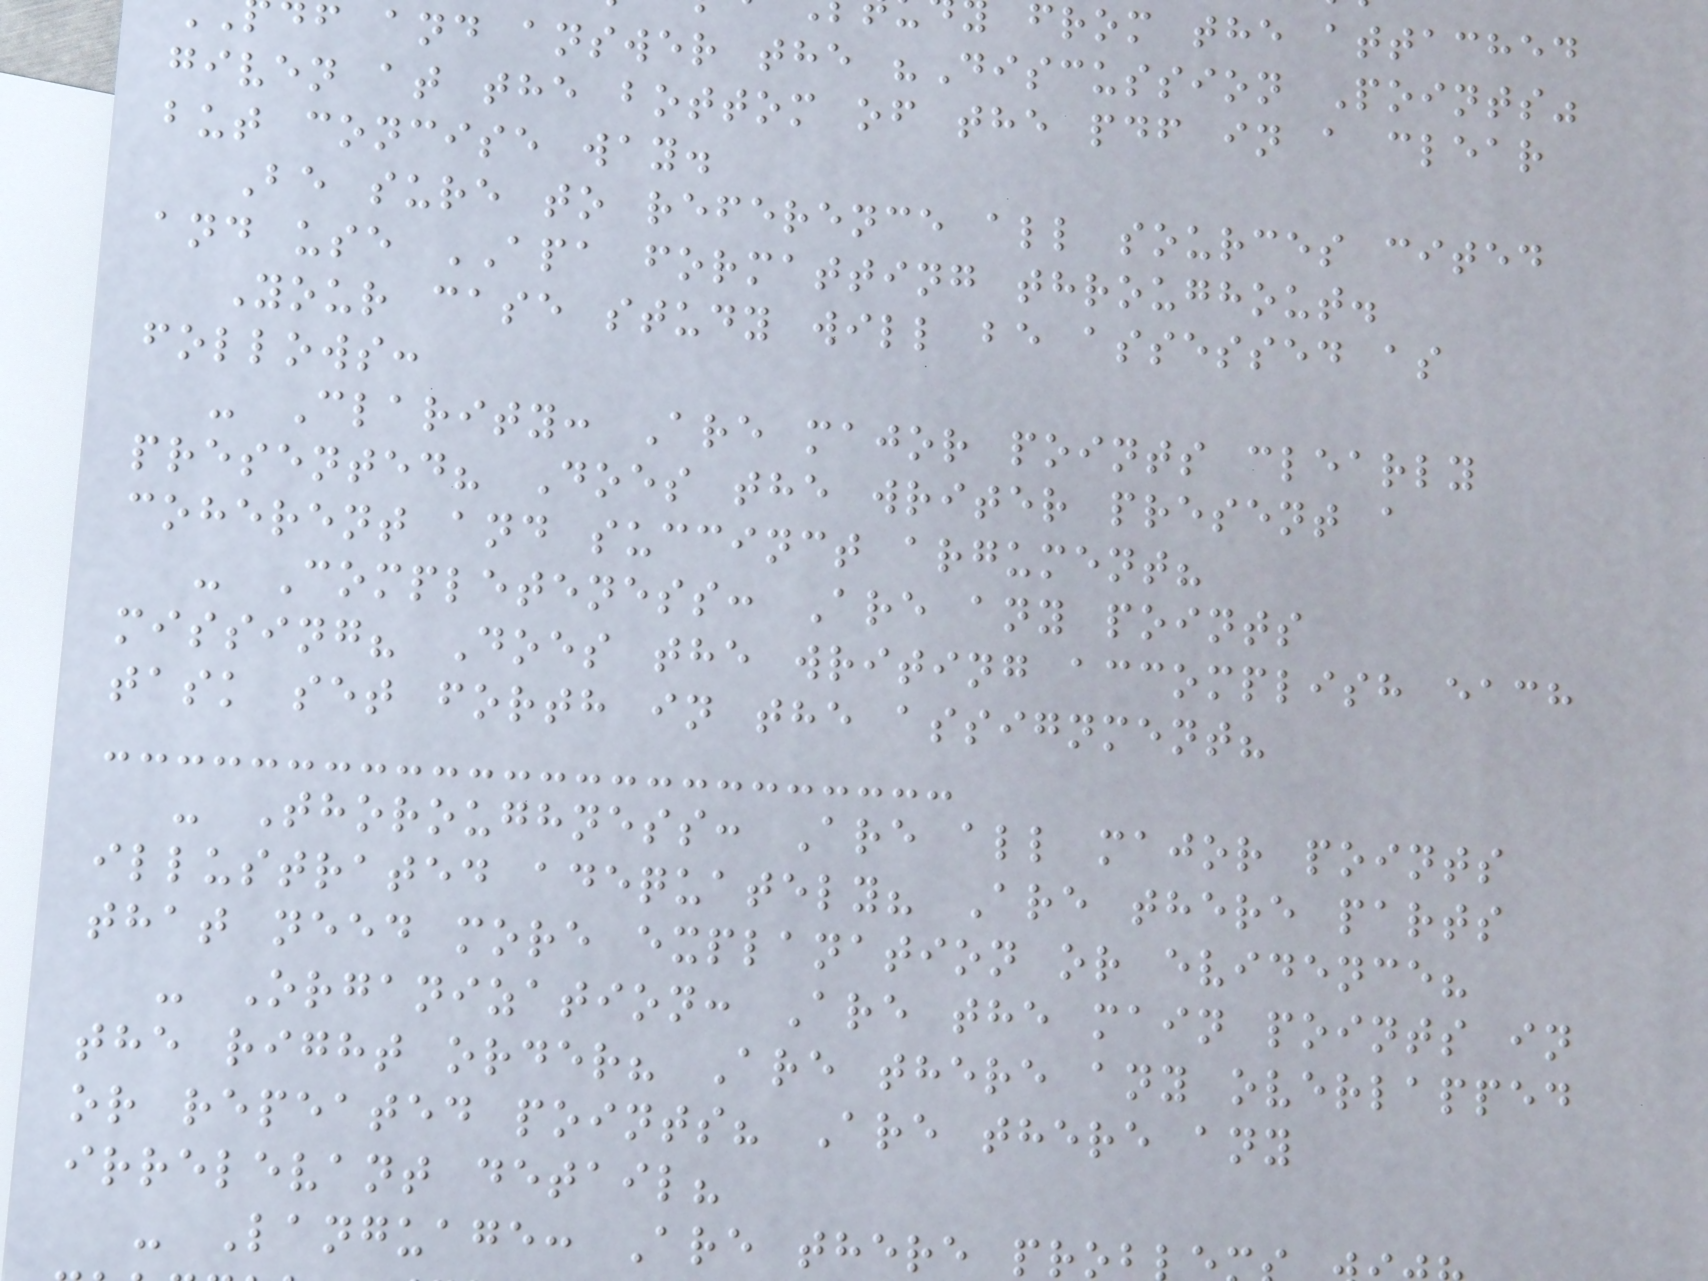from the attached
f and answer the "Discussion Points"
given at the bottom of the pdf in a clear
but concise way.
Be sure to reference all sources cited
and use APA formatting throughout.
Your case study will be assessed as
follows:
- Clarity: Are major points clearly
presented? Does the writer present a
coherent and succinct argument?
- Completeness: Are any points
missing? Does the writing accomplish each
task set forth in the assignment?
- Thoroughness: Are all major points
illustrated adequately? Are there parts
that need more explanation or evidence?
- Organization: Are the main points in
the right order? Are there any overlapped
or repeated points? Are there any
irrelevant detail?
- Language: Are there pro
